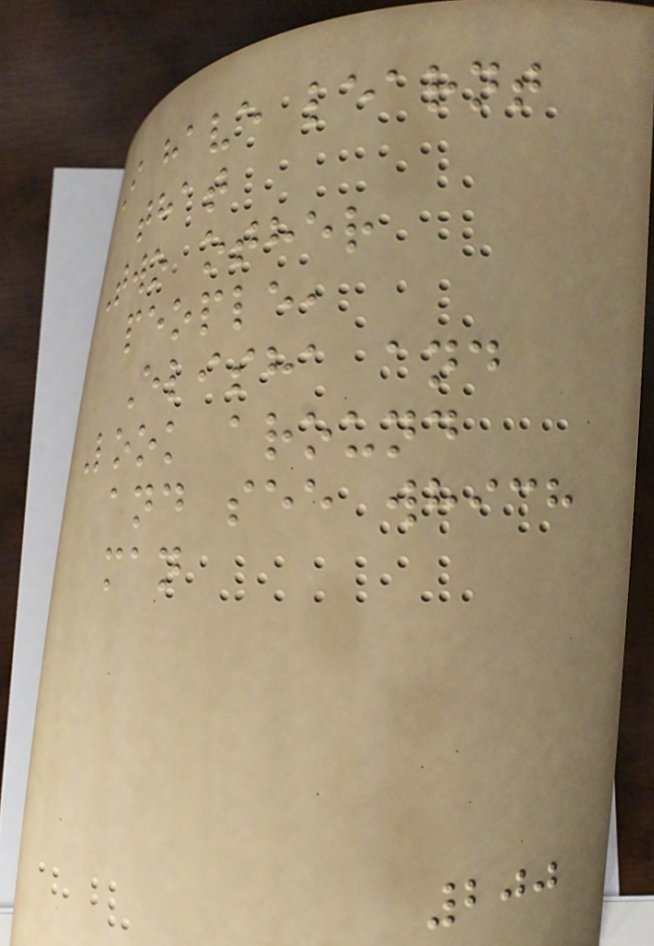I have learnt
that
Two other
people,
Elisha and
Look around
and see which
man
200
